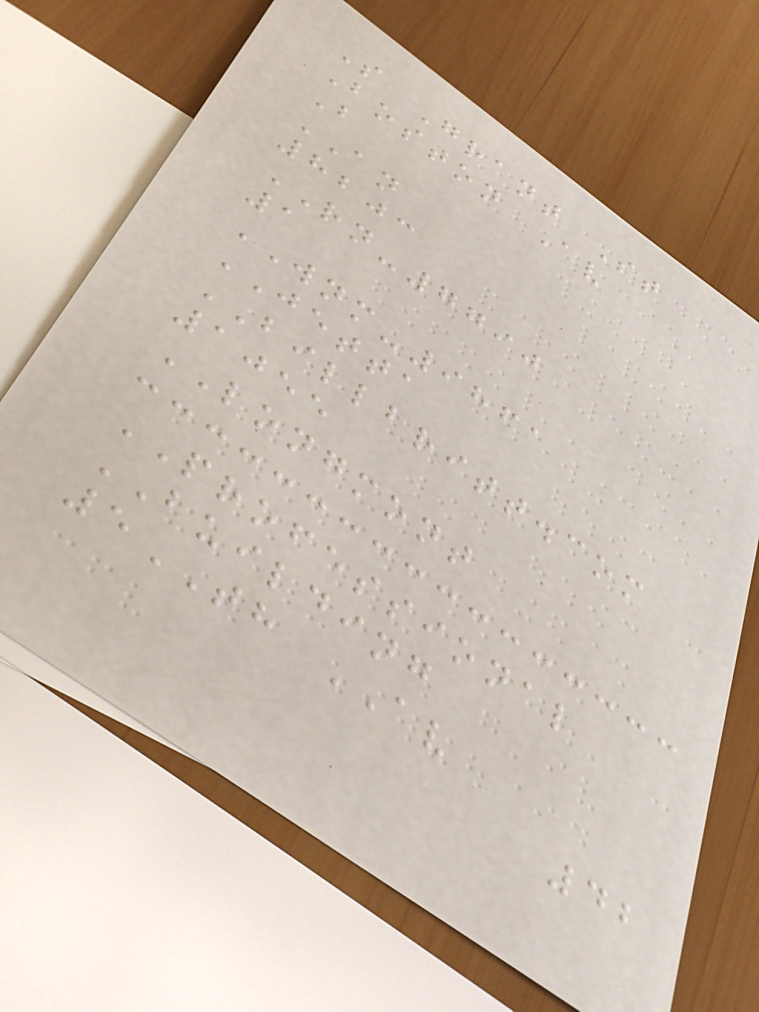S Grant St
Boston Av
B
AN
8203
RN-7790
1
WNM-9861
JETTA
BILLBRITT.com
1055
LONGMONT
PROFESSIONAL
BUILDING
5TH AV
42
